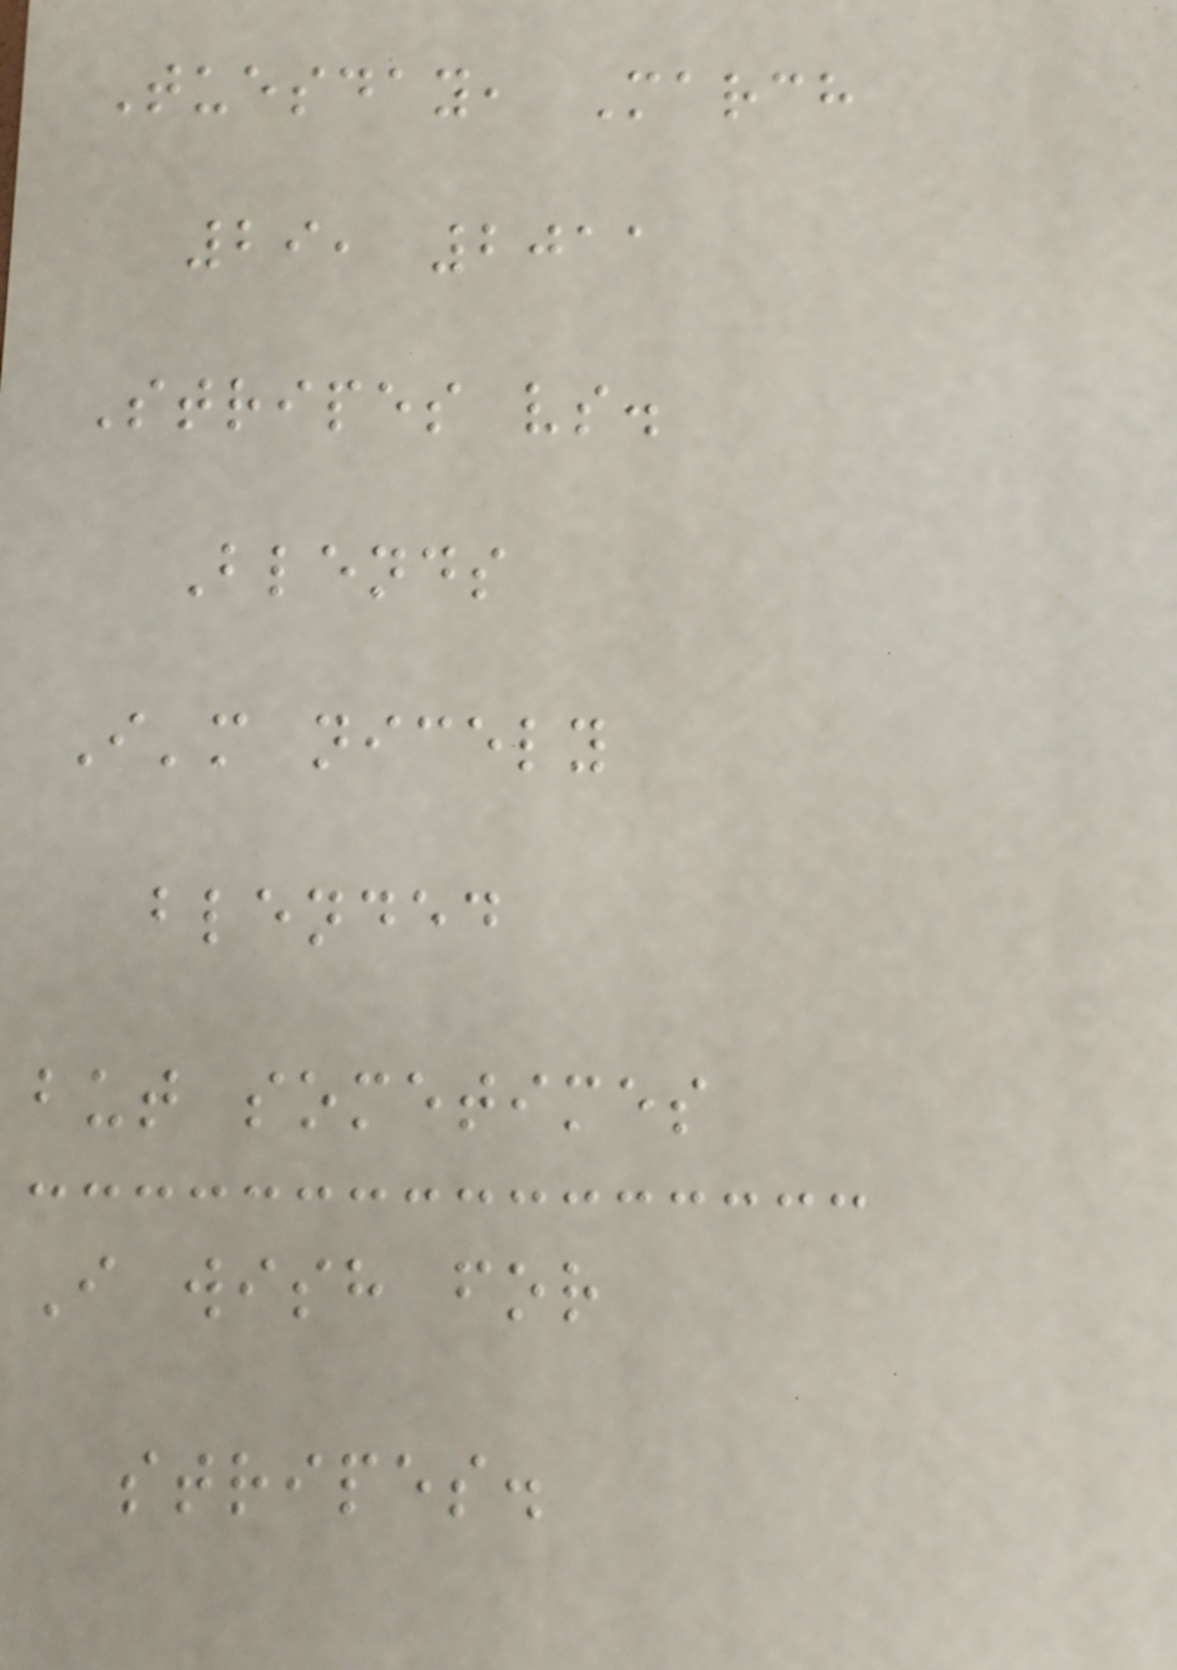Tuesday, March
29, 2011
Stripes vs.
Blends
I'm nicely
blended
but sometimes
I wish for
stripes.
